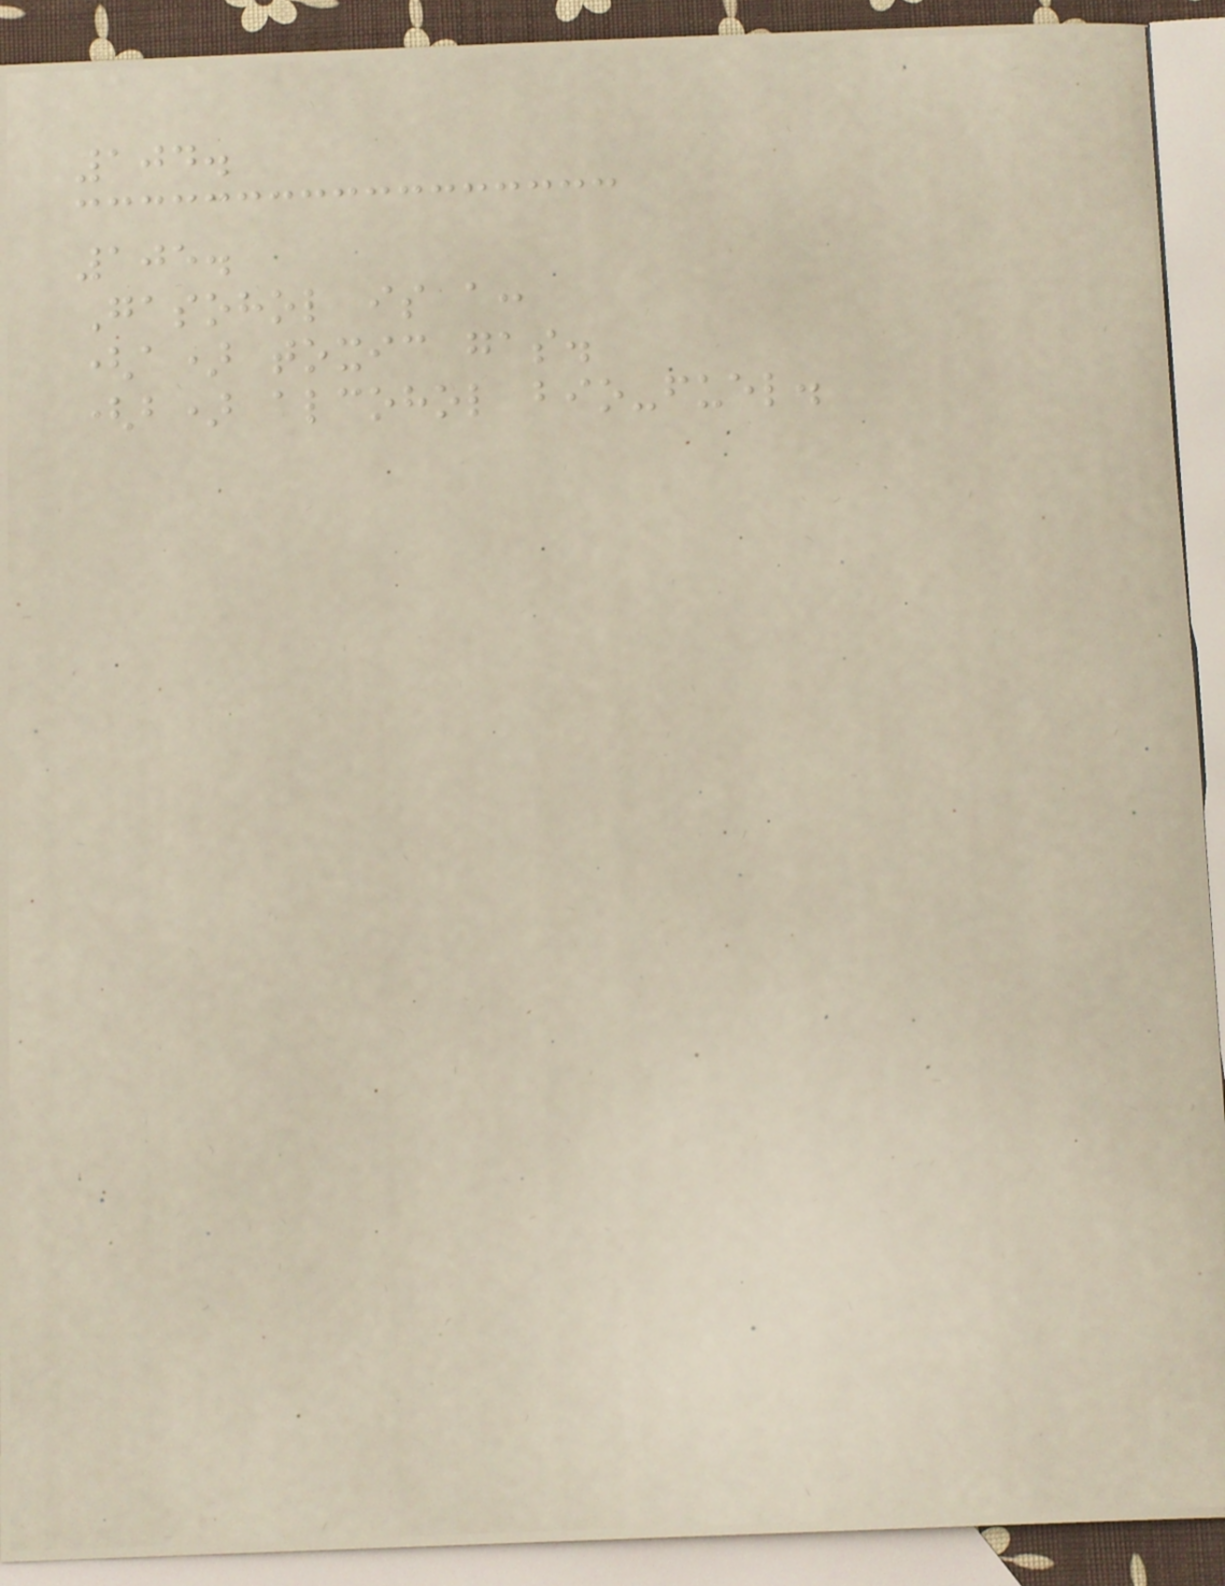104.
105.
Gasohol is a:
(a) toxic gas.
(b) alcohol bio-fuel.
